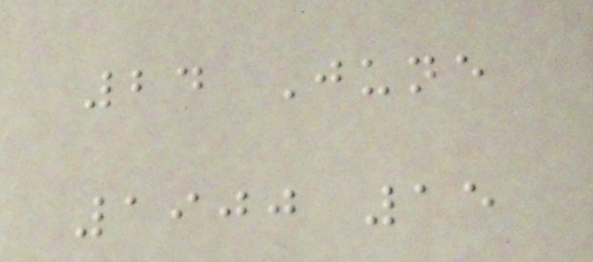24 June
1900 15
